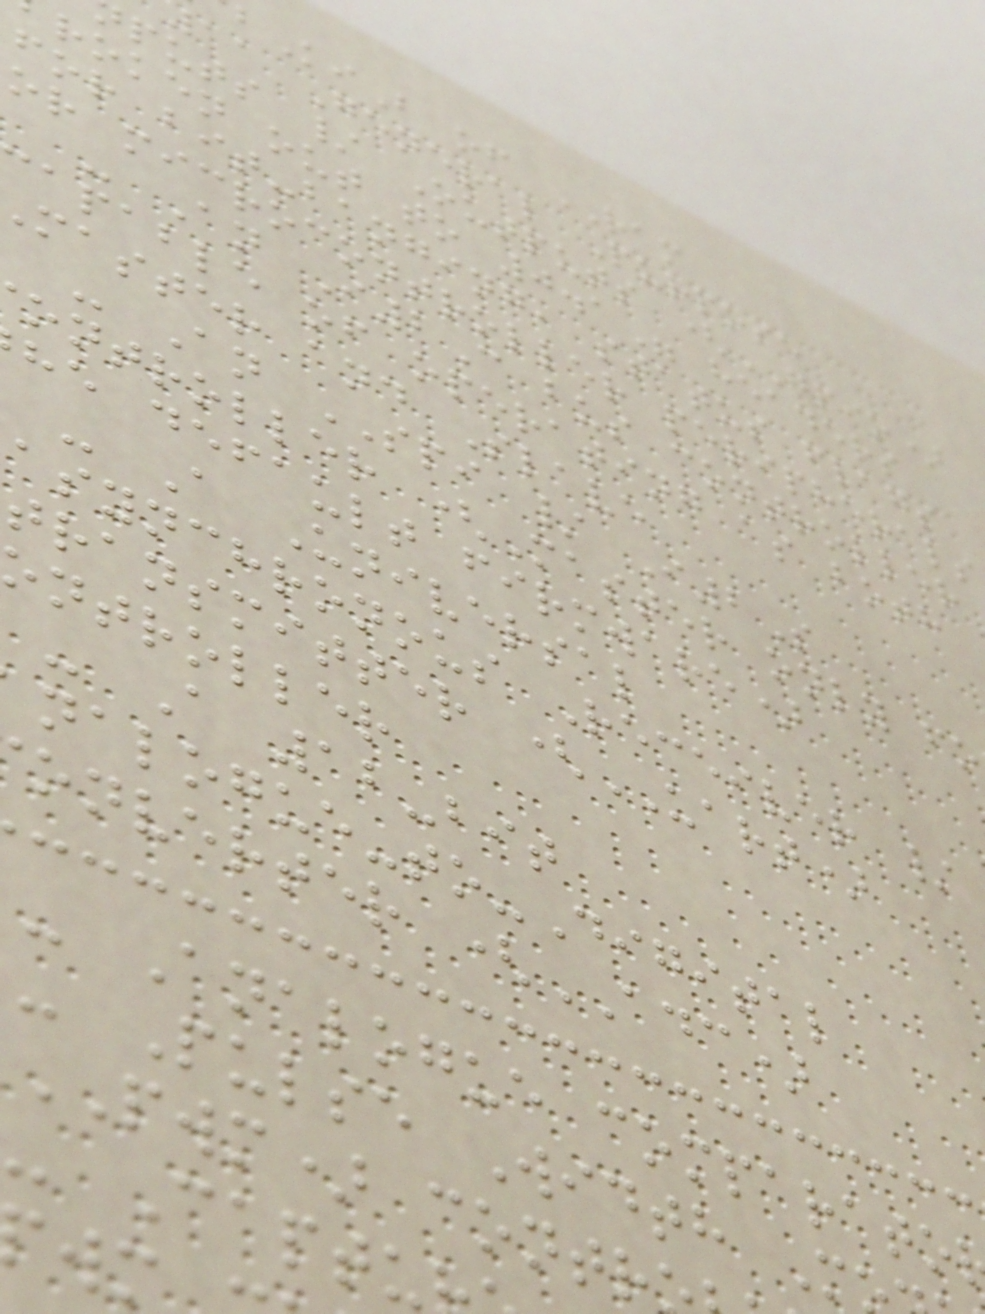KiB of RAM
aa General Purpose
puts / Outputs (GPIO)
roken out to 0.1" headers
for bit-banging, status flags
or microcontroller peripherals
- An I2C bus controller
apable of operating as both
master and Slave
- An SPI / I2S
ontroller (Master only fo
he default firmware)
- A Universal
asynchronous Receiver /
transmitter (UART)
ntroller
- A 12-bit
nalogue-to-Digital
onverter (ADC)
- Analogue comparato
- Pulse Width M
PWM) contr
- Captu
